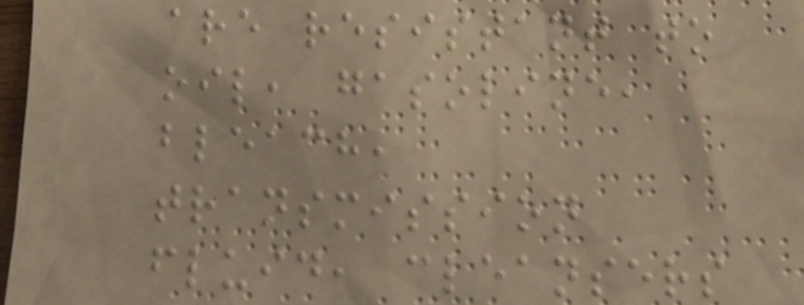are resistant to
oil, gasoline,
bleach,
transmission
fluid, cleansers
